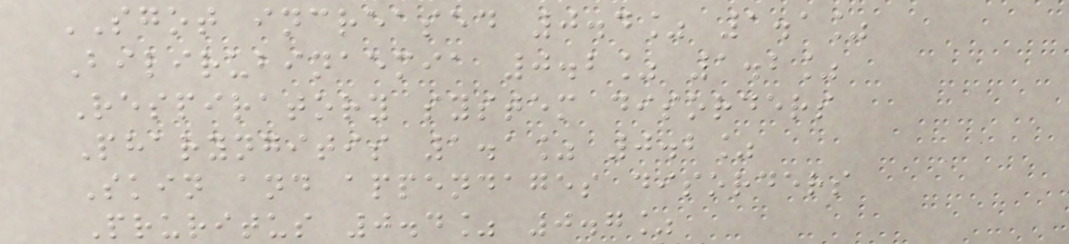SGOT increased 0.4% 1.1%
Bilirubinaemia 0.2% 1.2%
Respiratory system disorders
Pharyngitis 1.1% 0.2%
Skin and appendages disorders
Pruritus 0.4% 0.7%
